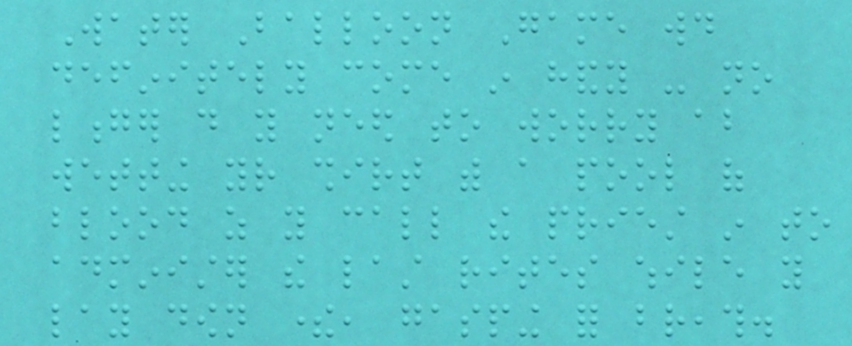Water Balloon Game would
definitely come in handy - no
longer do you need to worry about
wetting your shirt with a pool of
blood as you call the priest in to
administer the last rites while you
lay down there, gasping for breath.
